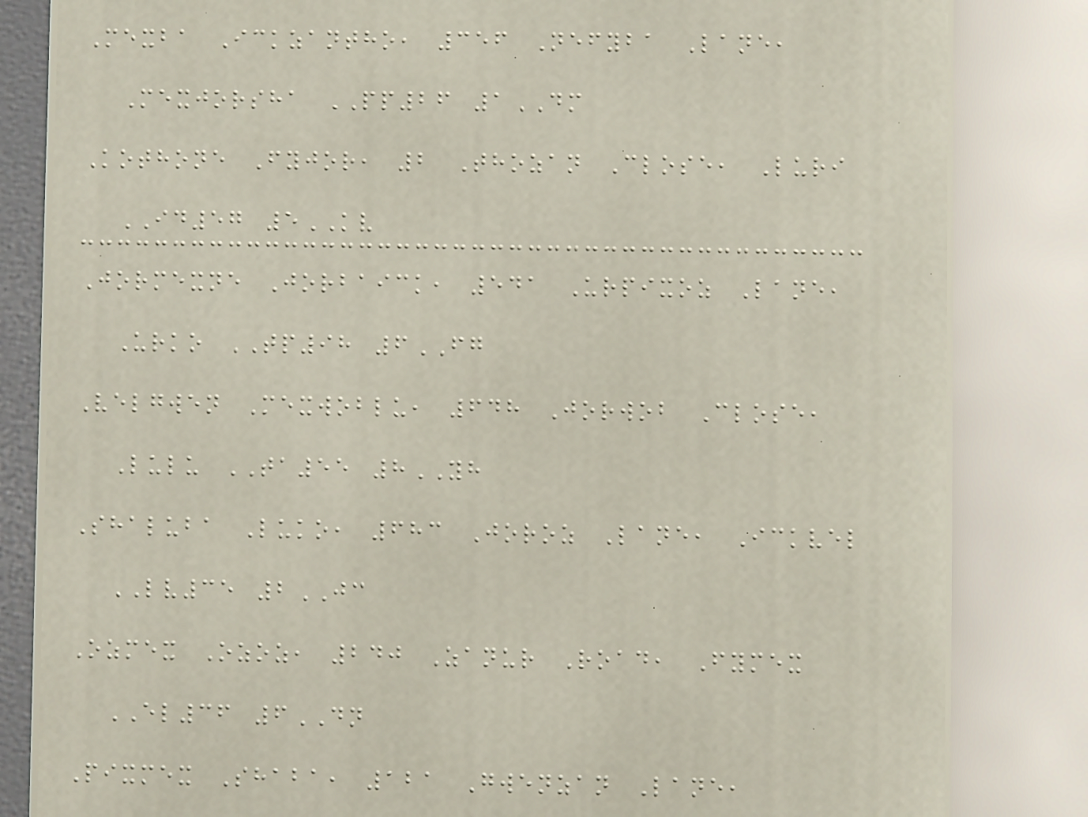Mexba Ickzantho, 356 Nefyba Lane,
Mexjorsha PP26 1DM
Kothone Fyjor, 2 Thozan Close, Luri
ID57 5KV
Jormexne Jorbaick, 541 Urpixoz Lane,
Urko TP98 6FG
Velgwen Mexwoblu, 648 Jorwob Close,
Lulu TA55 8YH
Shaluba Luko, 683 Joroz Lane, Ickvel
LV35 2JC
Ozmex Ozoz, 240 Zanur Road, Fymex
EL36 6DN
Pixmex Shaba, 121 Gwenzan Lane,
